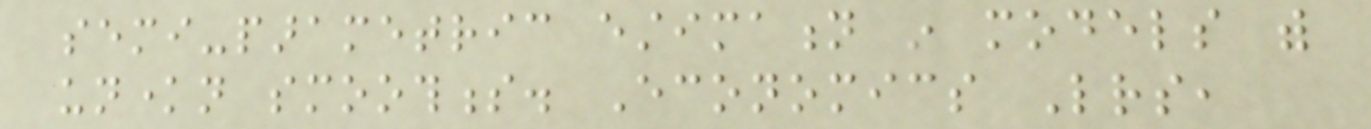semi-parametric estimation in models with
unknown smoothness. Economics Letters,
